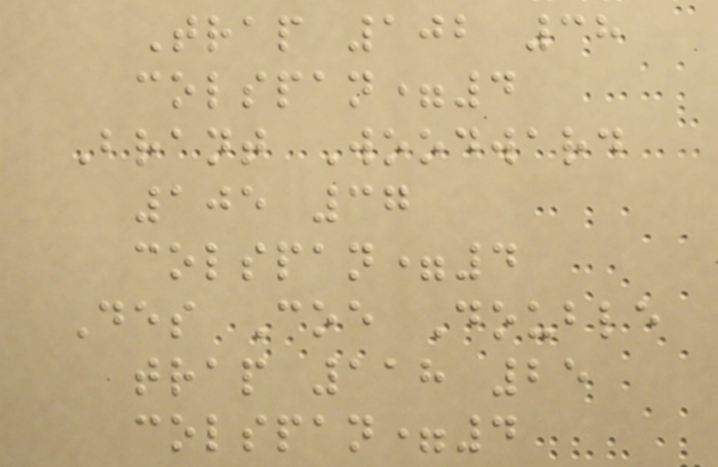Trap 102 38
colspan=4
Brant Woodward
105 37
colspan=4
Des Coe Double
trap 118 25
colspan=4
